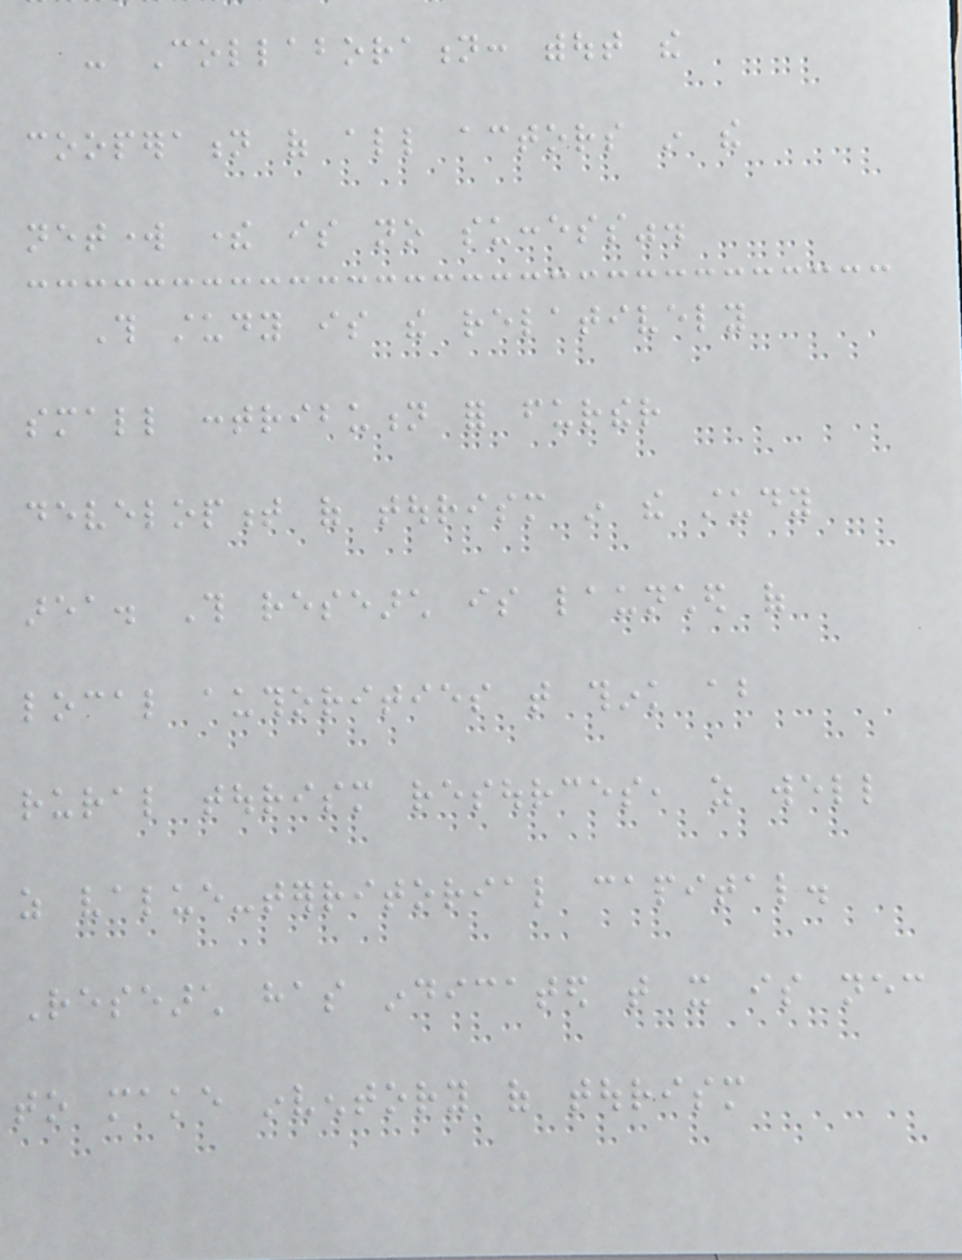- Collaboration: without the
cooperation of all actors in the
network there is no success".
This study is the relatively
small contribution for further
development of tourism in the study
area. This research is launched of
local authorities that think about
rural tourism resources, as well
as value-territorial capital.
Research has indicated that it is necessary
to make inventory of tourism
